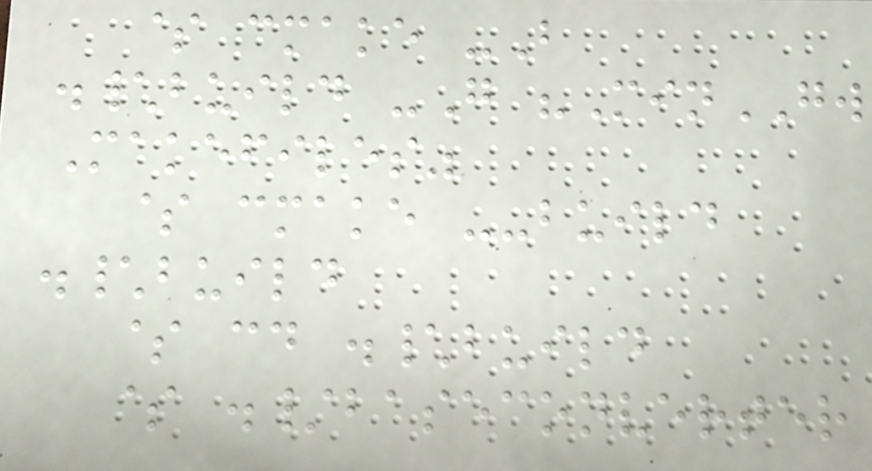$ cmake -B
.\build -G "MinGW
Makefiles"
$ cmake --build
.\build
$ cd .\build
$ ./baseconverter
